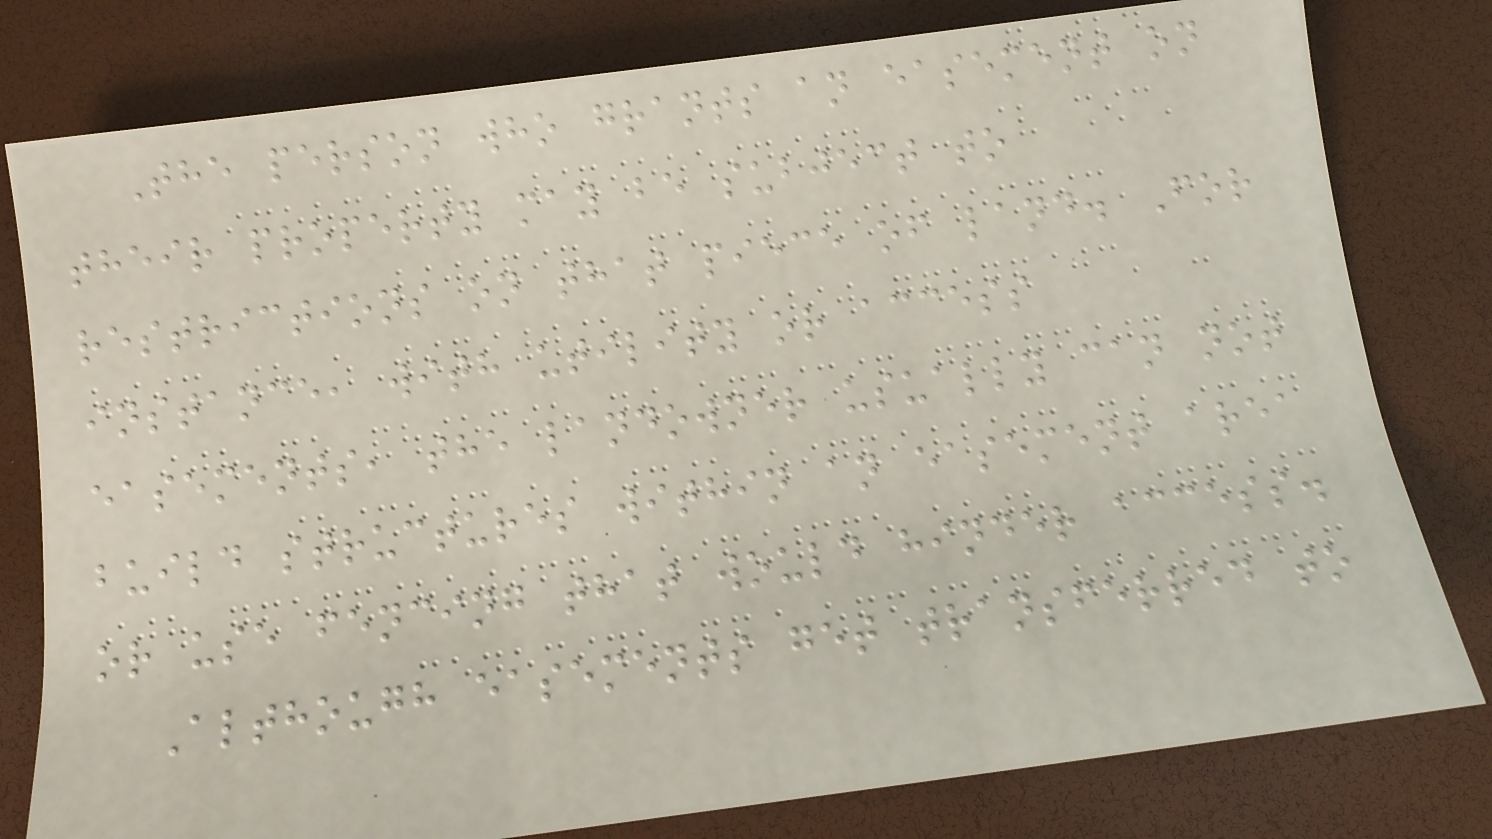The person who grants an easement on
their property may be subject to
restrictions on that piece of land. For
instance, with utility or access
easements, the landowner usually can not
build structures within an easement area
or use fencing that would hinder access.
Although easements get transferred to
